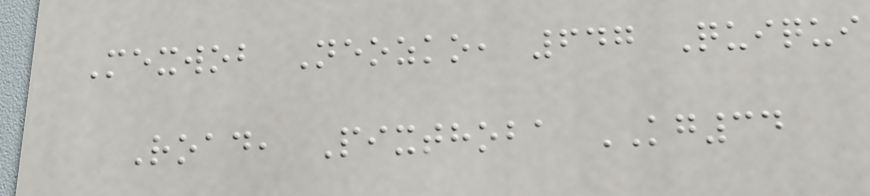Mexwob Neozko, 647 Quiqui
Road, Pixthoba KG34
